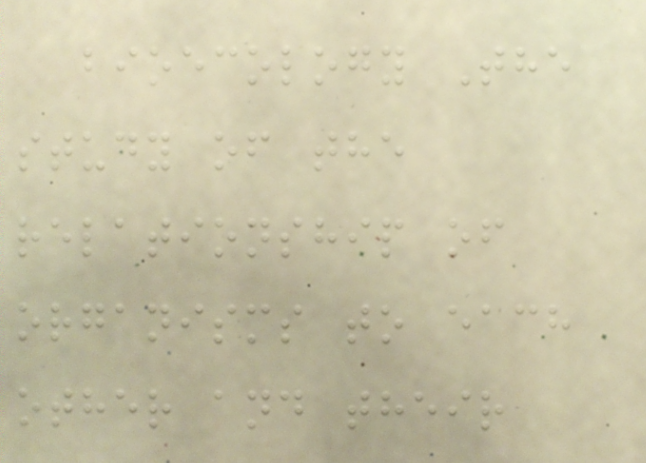bioecology The
study of the
relationship of
organisms to each
other and their
